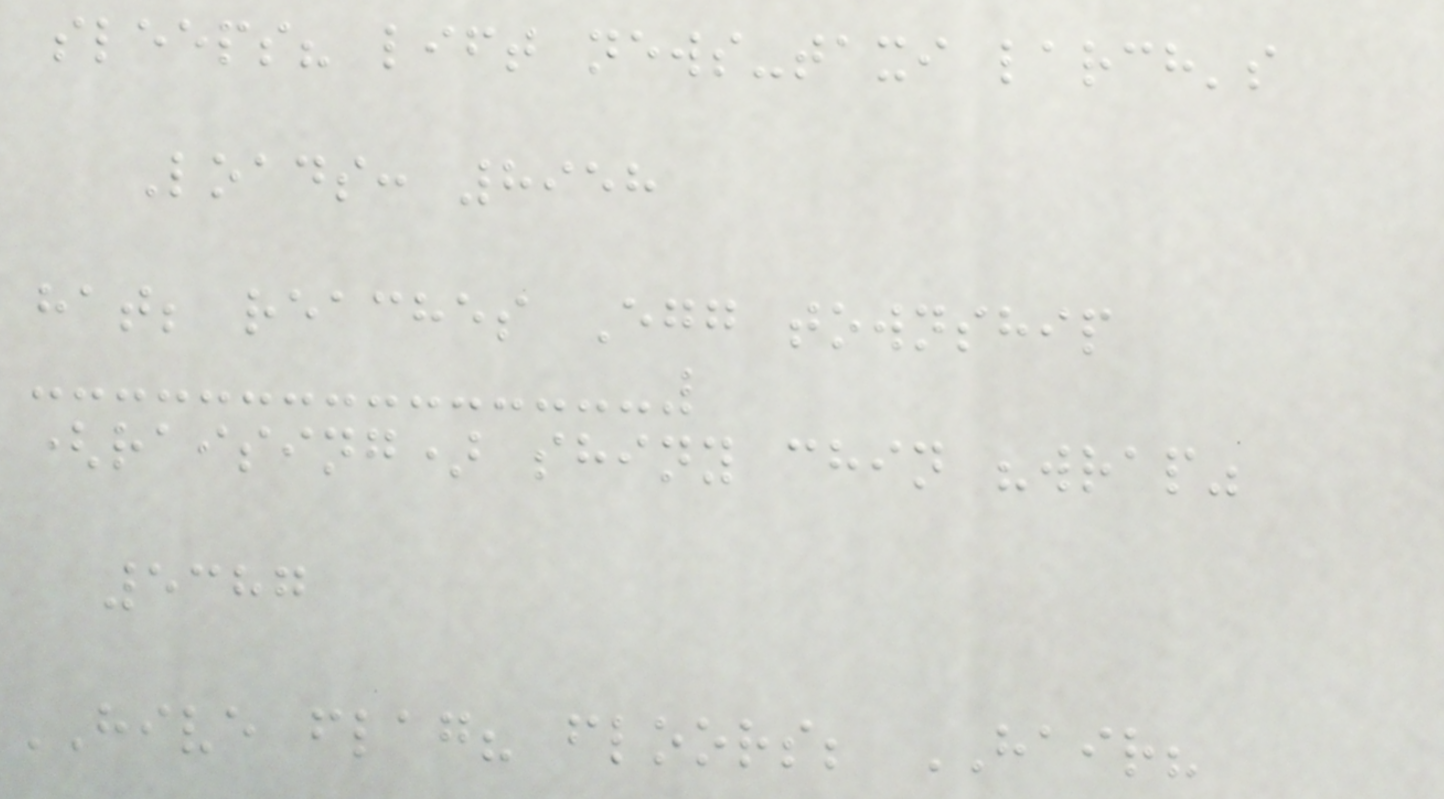sleeps? lift news-taxi larch's
Loads: 8958
hat; reaches Egg township
(raising) shiny chin "wrap"
5387
HIVE flag? floors; HAIR?
